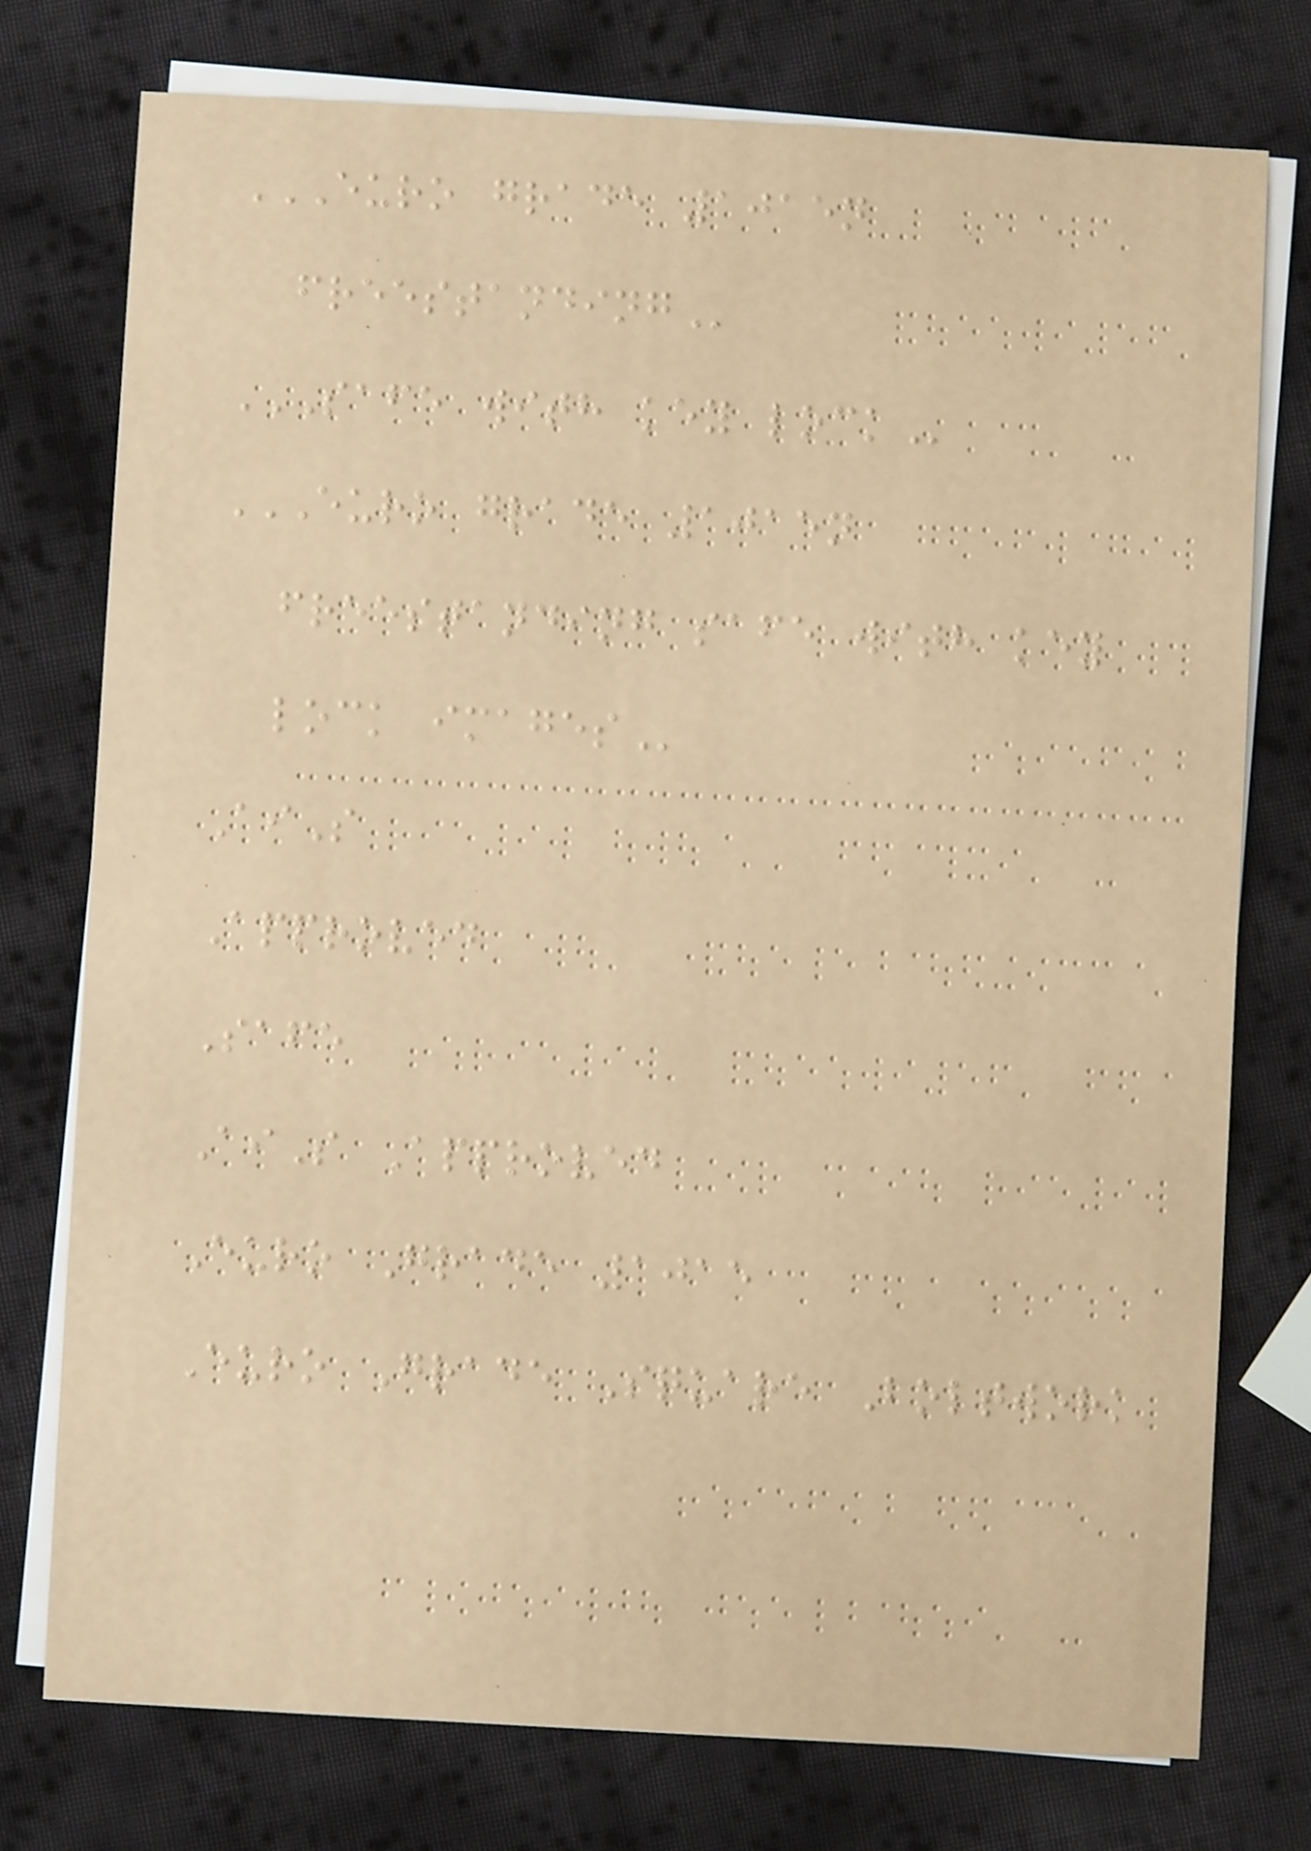EURO GRADE 1015N
FREESTANDING
SAFE WITH KEY LOCK
EURO GRADE 1015N
FREESTANDING SAFE WITH KEY
LOCK IMAGES
AiS
Approved
Safe
AiS Approved
Euro Grade 1015
Euro Grade Square Boltwork
